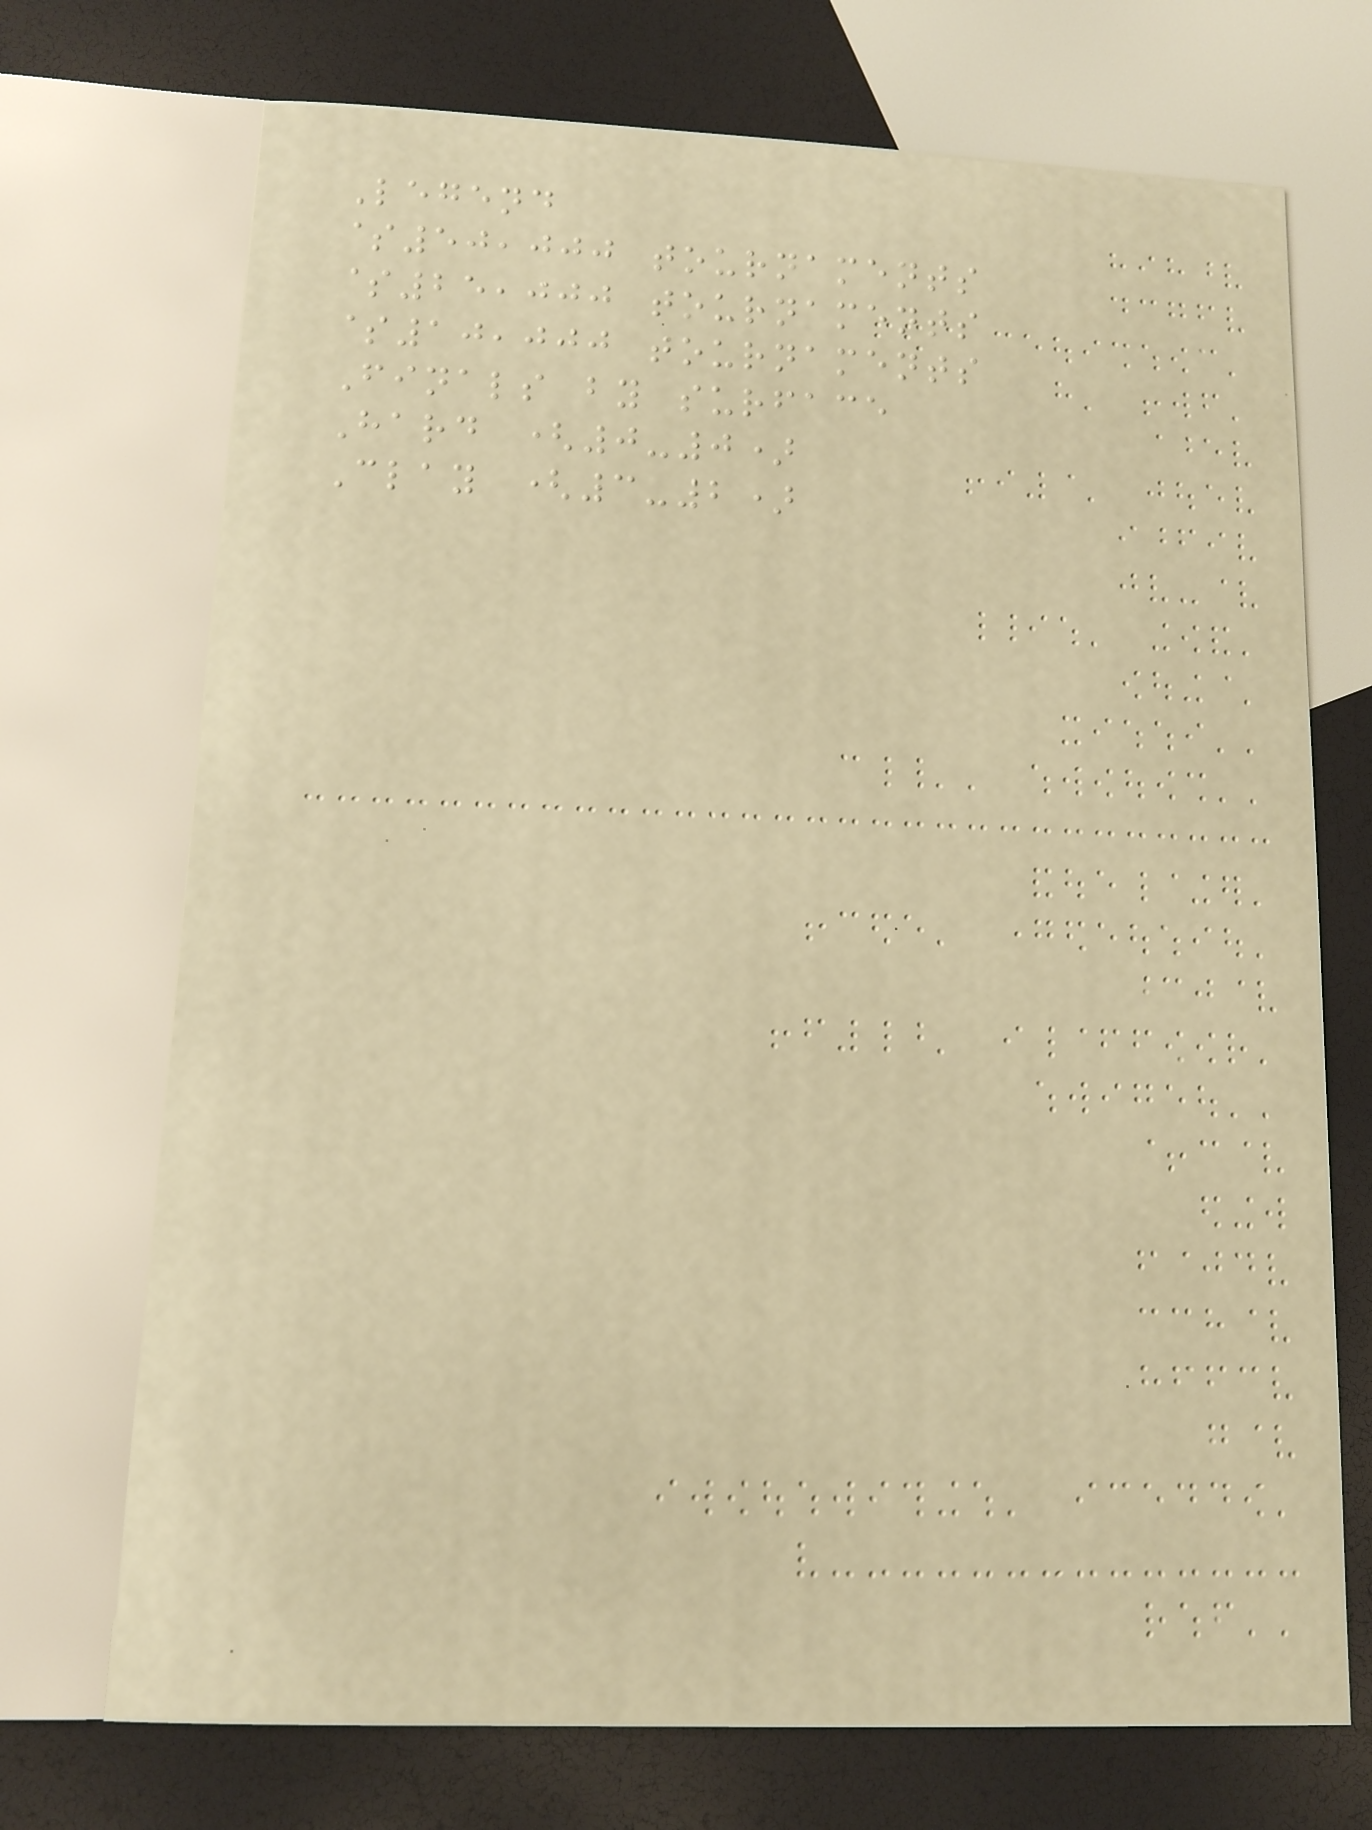Legend
$50,000 tournaments
$25,000 tournaments
$10,000 tournaments
Finals by surface
Hard (0-0)
Clay (3-2)
